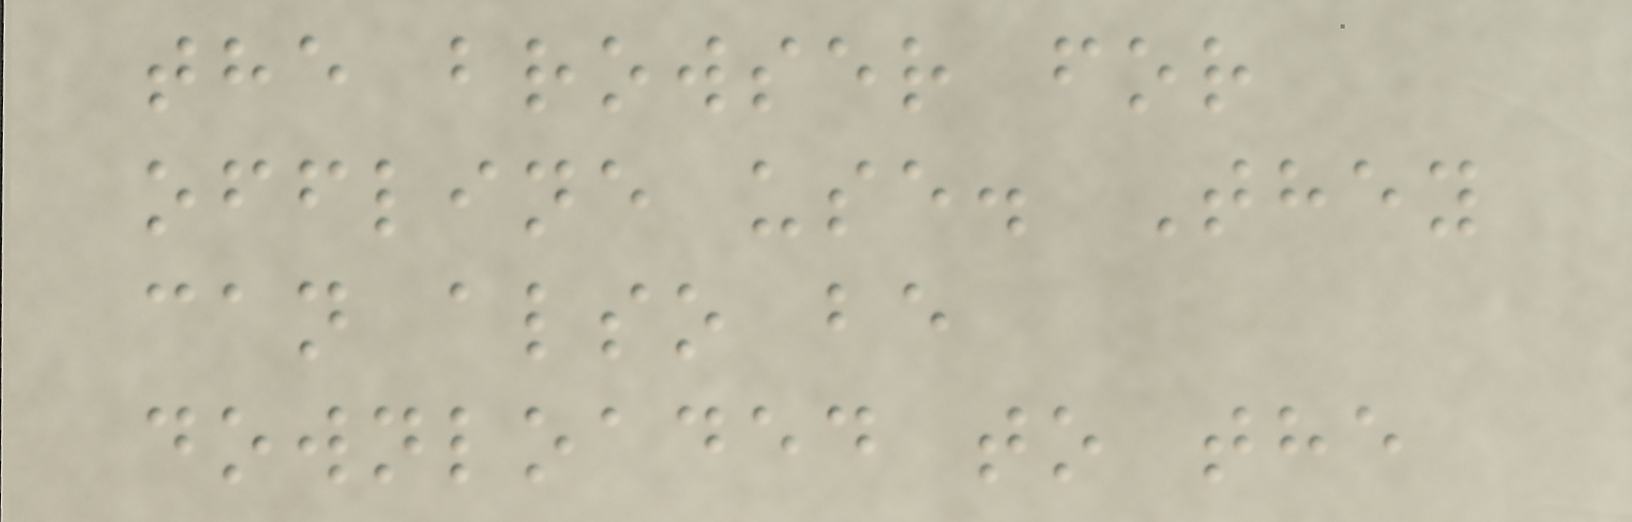the browser for
offline use. They
can also be
downloaded to the
